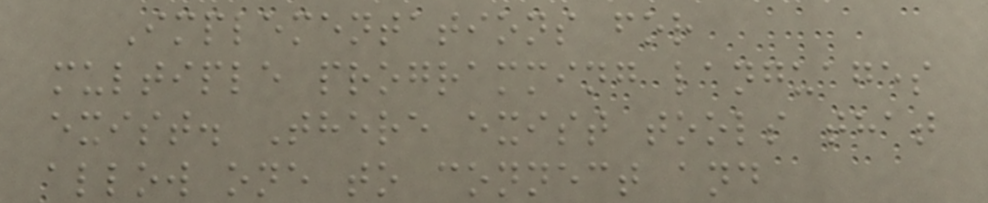Implementations for
multiple programming languages
exist. There exist tools that
allow one to connect and
